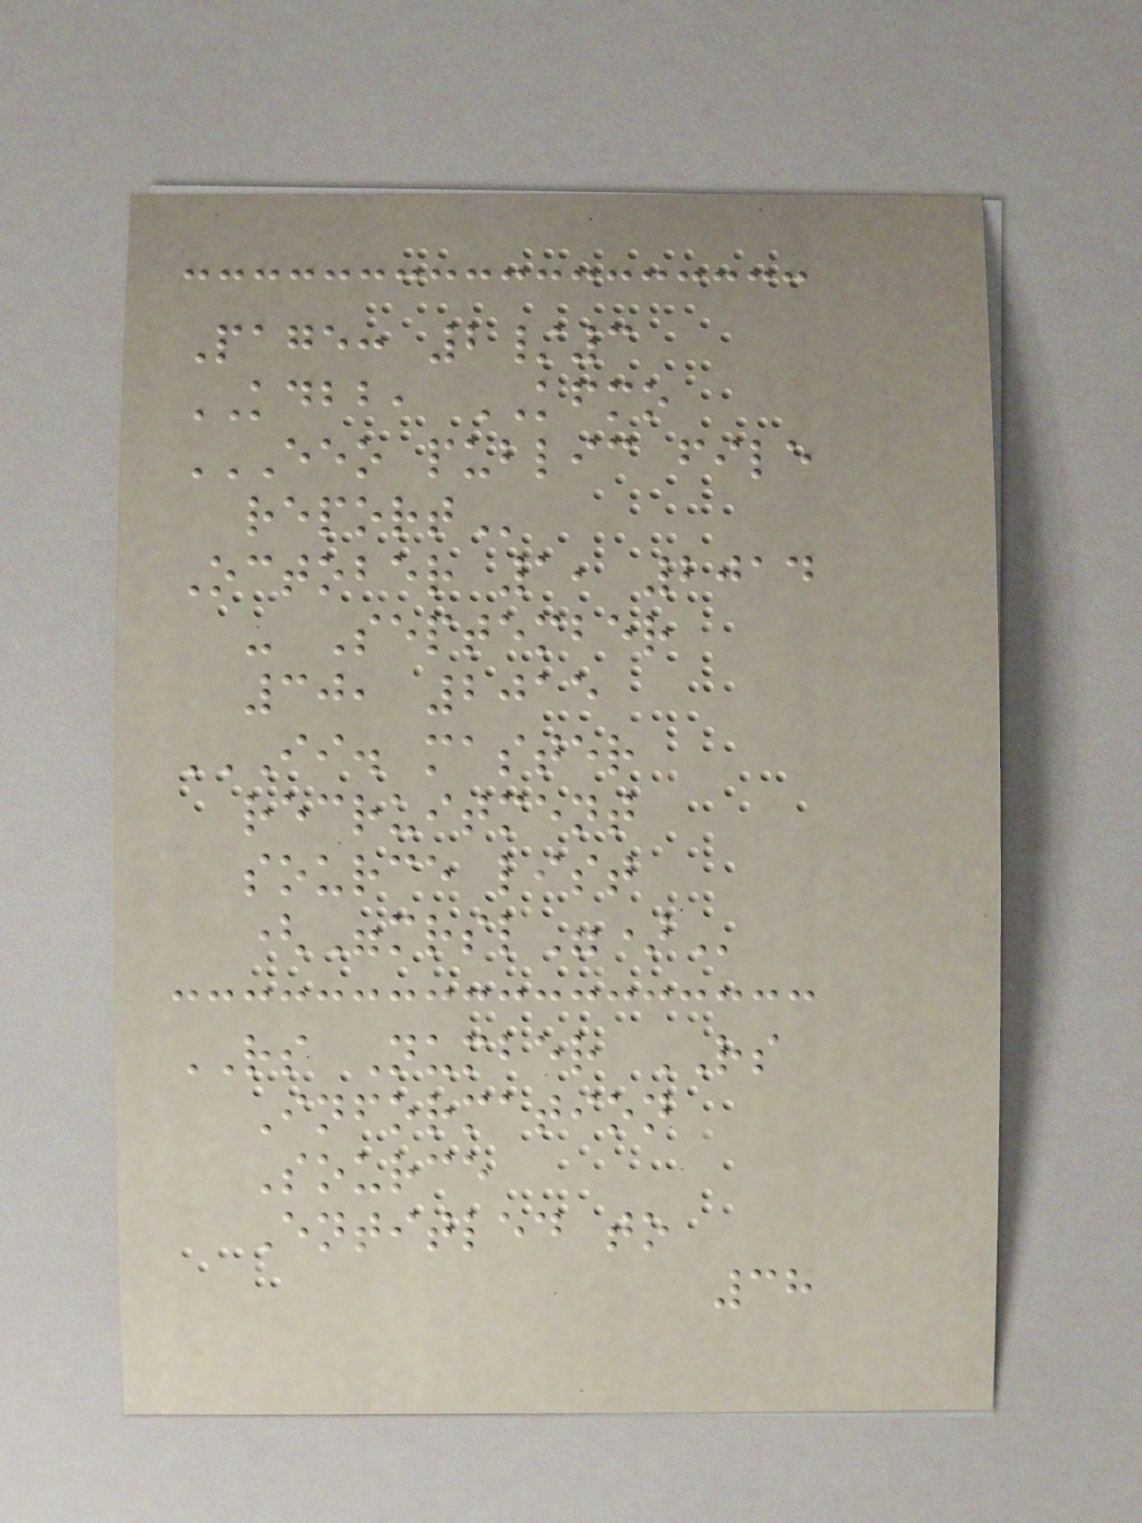Page: 2/3
KDBB, KFMO
EEO PUBLIC FILE
REPORT
October 1, 2014
- September
30, 2015
II. MASTER
RECRUITMENT
SOURCE LIST
("MRSL")
RS Number RS
Information
Source
Entitled to
38
